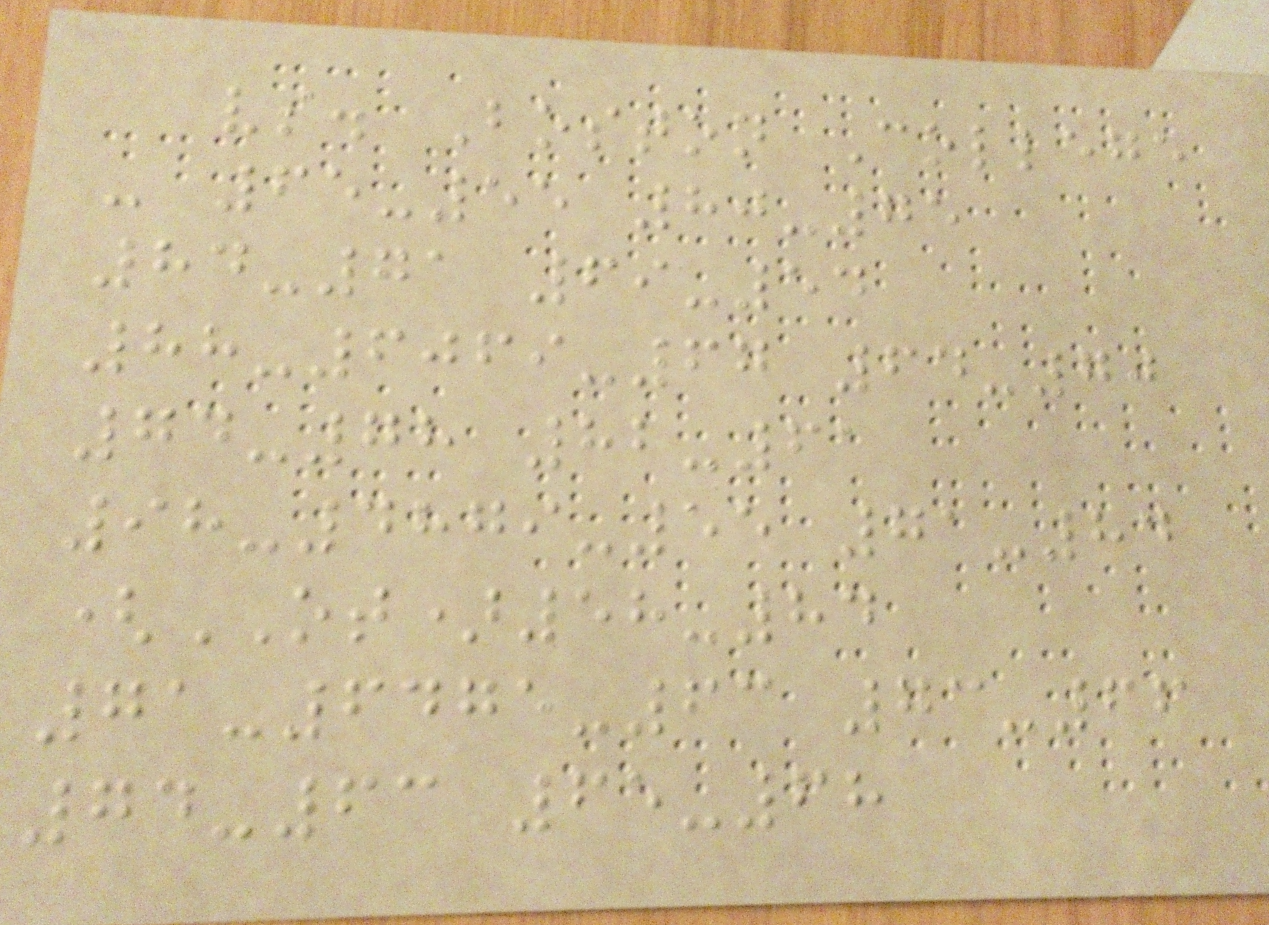vs. Boston College
- 65-55 80-75
84-71 69-54
88-6069-67 64-70
74-78 82-61
98-4879-55 71-84
(OT)58-84
71-6475-63 73-66
74-63 65-68
